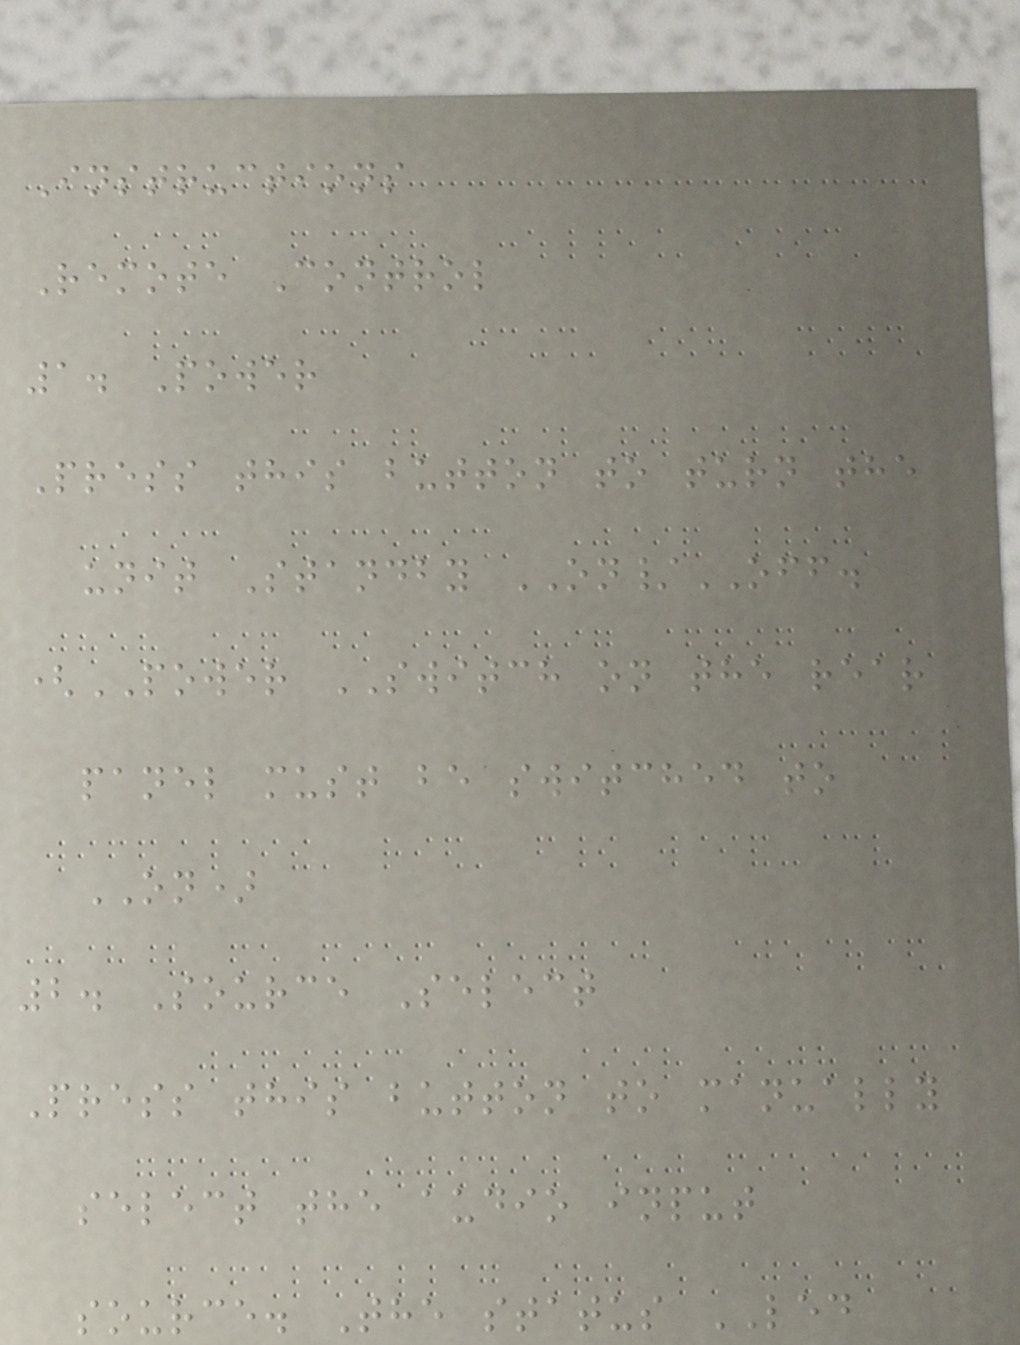Instructions
Remote Control
1. Power
Press this button to turn the
unit Standby ON/OFF.
(POWER SWITCH on the rear
panel must be switched to
ON)
2. Source Select
Press this button to manually
select the audio input
source. The status LED
